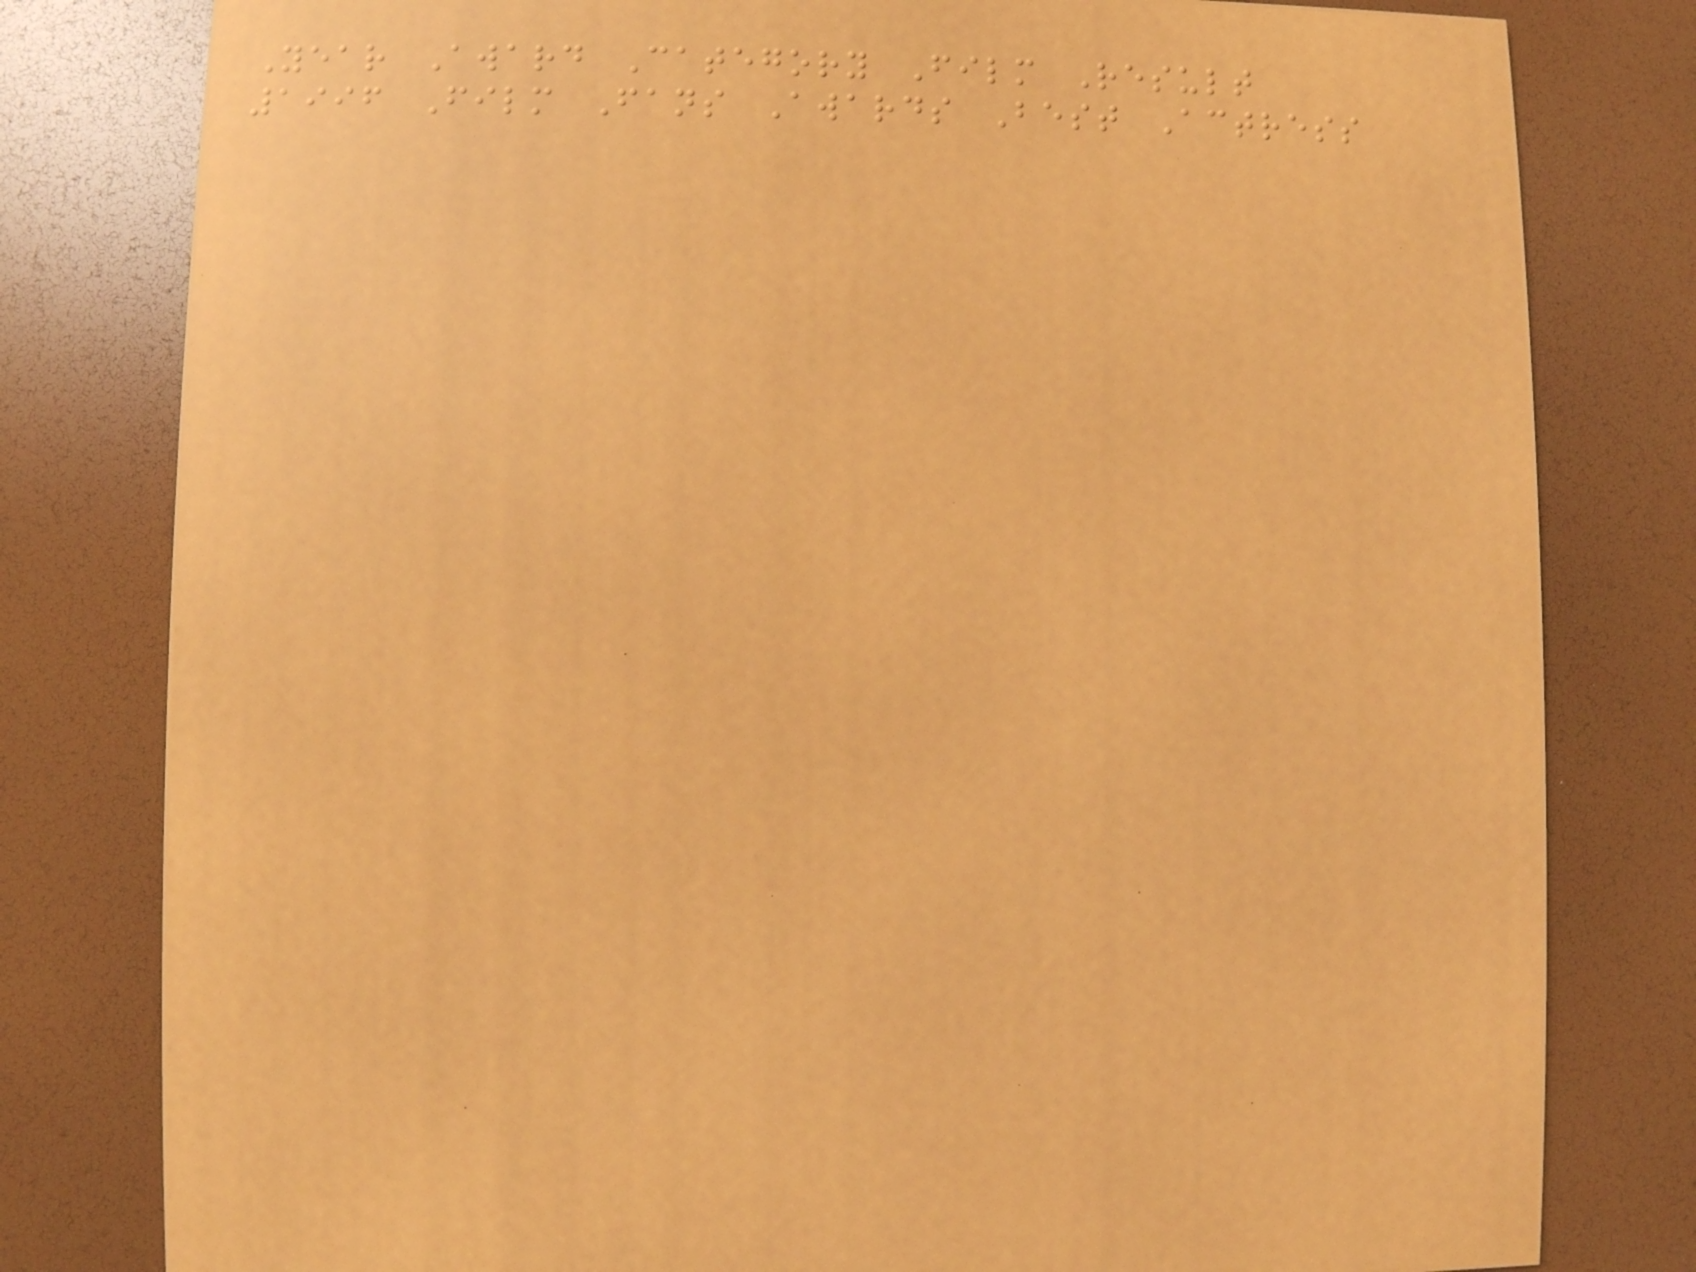Year Award Category Film Result
1996 Film Fans Awards Best Actress
